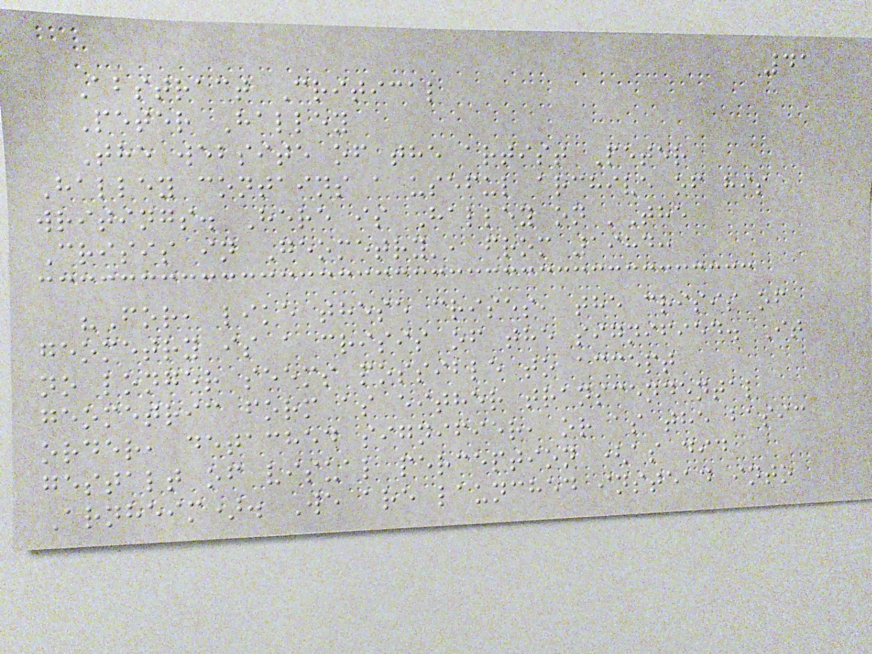41
Abstract Critical
Peter Halley
The website of the artist Peter
Halley contains a useful archive of his
writings. Here is Halley on 'The
Crisis in Geometry', from 1984:
"For, like these crises, the crisis of
geometry is a crisis of the signified. It
no longer seems possible to accept
geometric form as either transcendental
order, detached signifier, or as the basic
gestalt of visual perception (as did
Arnheim). We are launched instead into
